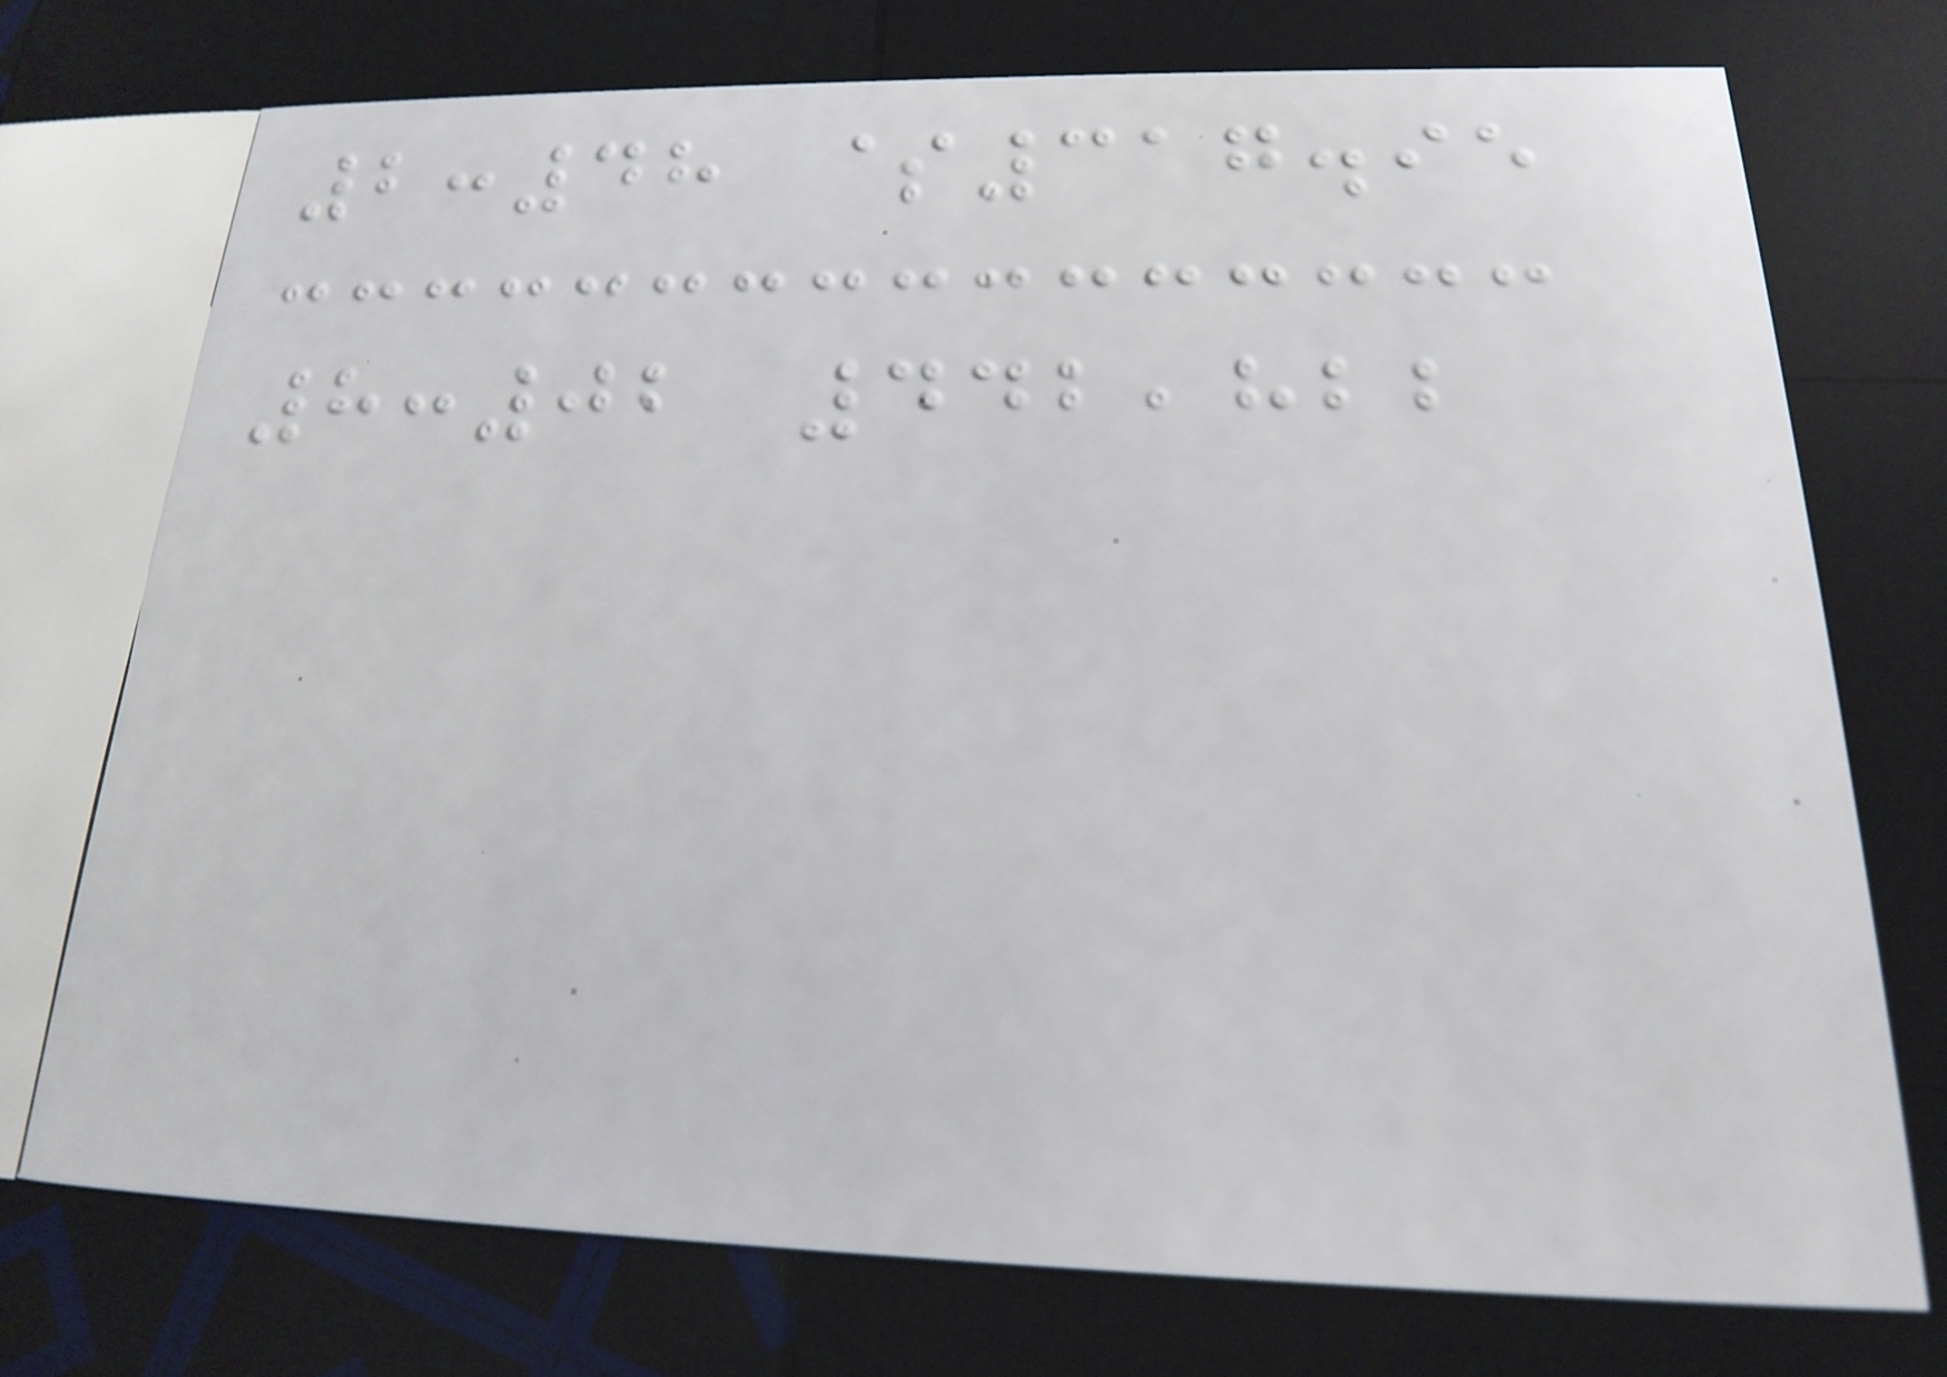2:48 $317.95
8:02 442,822
